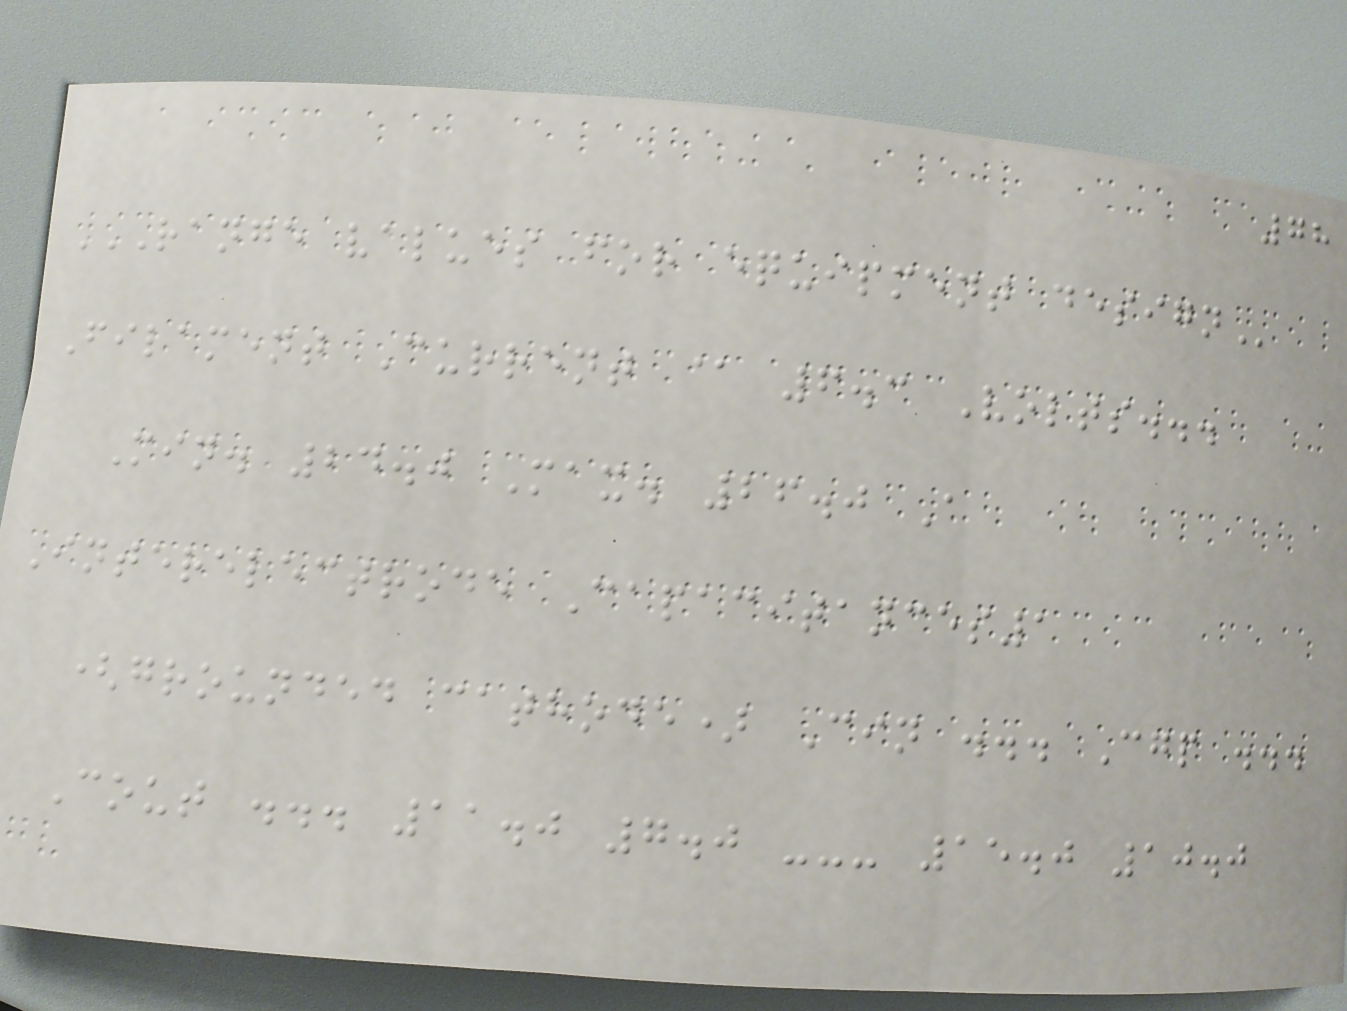78
RANGE VALUES FOR EQUIPMENT DESIGN
Filament Current @ 6.3 Volts...
Min. 24.0 Max. 26.0 A
Interelectrode Capacitances1
(grounded cathode) Cin ... Cgp ...
Cout ... 11.0 7.0 --- 15.0 10.0
